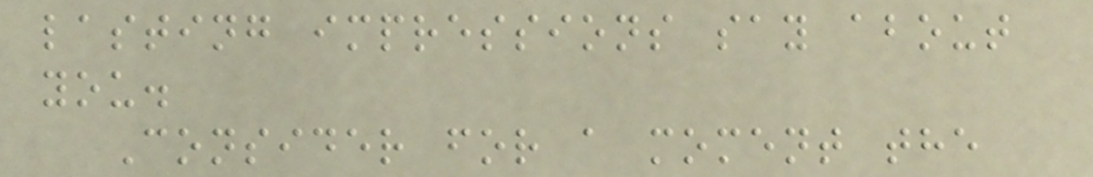lasting impressions say about
you.
Consider for a moment the
